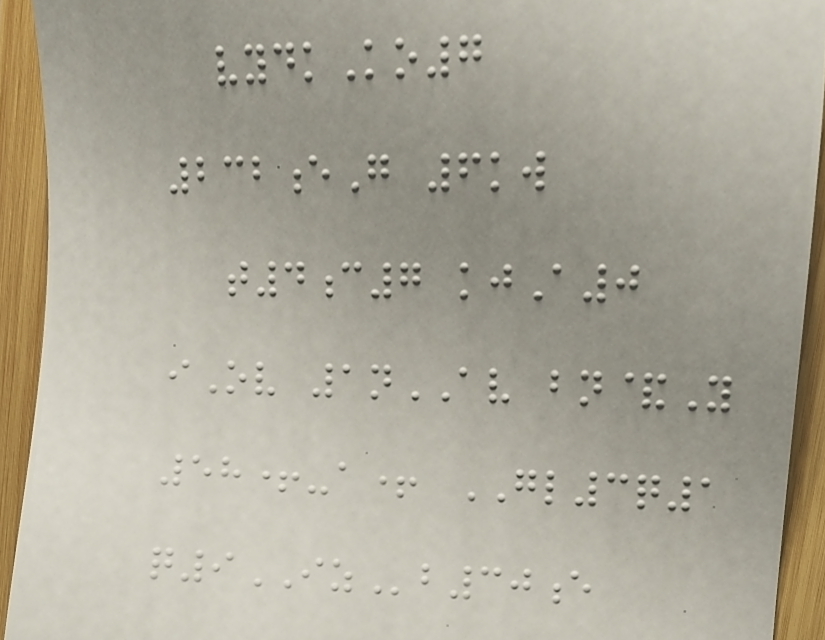vydkKo7
232eG 6kw
t4c7 kjA0
iOv 1nAV bn&Y
58+-a+ GL3q1
q9IZb30e
